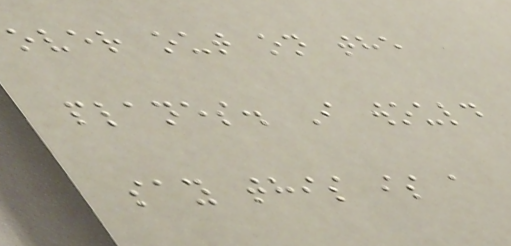over out on the
planes. I would
say this is a
